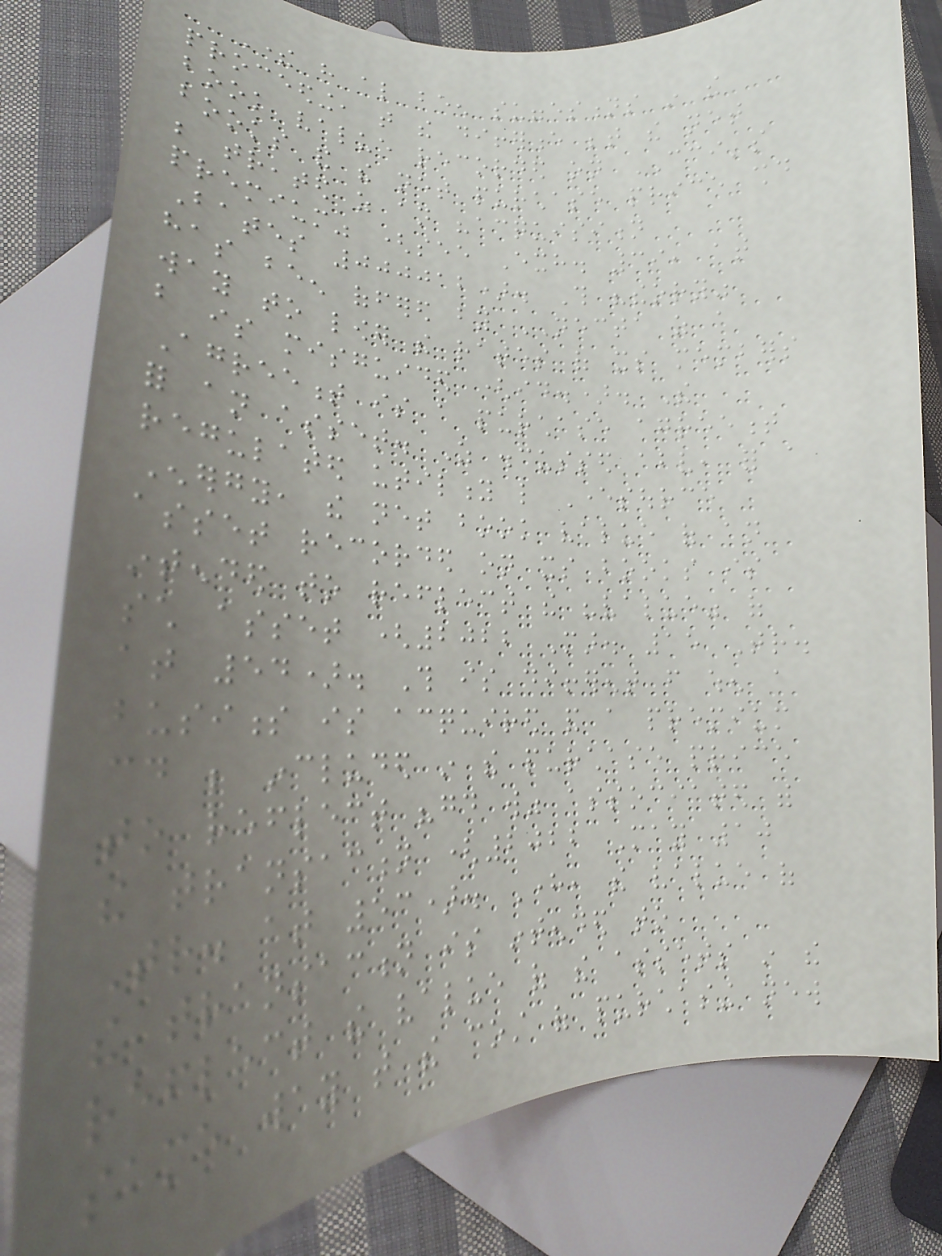There have also been suggestions in the
proceeding, that the difference between the net
book value recorded on CCI's
books and the net purchase price should
be treated as an "acquisition
premium" (see Exh. 39, at
Bates 000012). This "theory"
has been offered by NECTA as a
way to lower the rates of its members
but is misguided (id.). The
Agreement is a purchase agreement
for an asset. As discussed above, for a
regulated utility like Eversource
Energy, the net book value of an
asset recorded on its books is
intended to reflect the "value" of
such asset (2022 Mar. 15 Tr.
at 54). This is different from when a
business is acquired and a premium
could be included in the purchase price
to reflect "good will" associated with
the transaction (2022 May 10
Tr. at 53). Here, the value of
the transaction is intended to
reflect the value of the assets in the
same way that the cost of purchasing new
